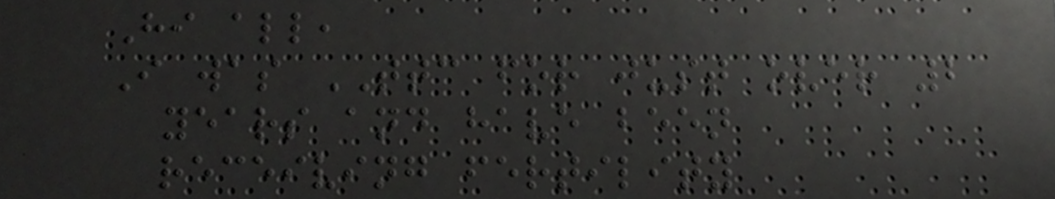Hi all,
I was TTC for just over 2
years and have been
receiving fertility
